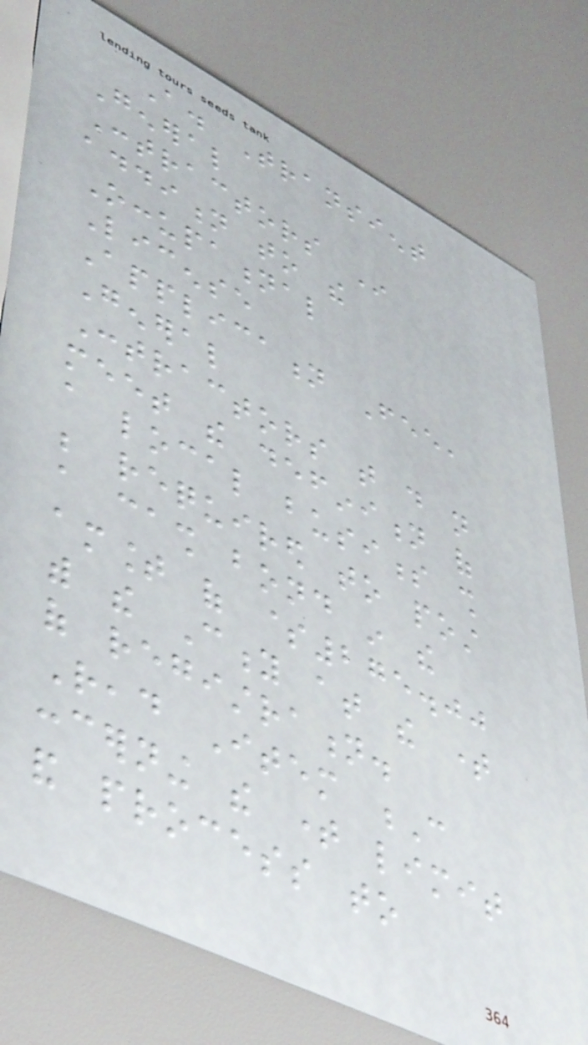A. Transient
General
Contractors In
addition to the
Occupational
License
Application Fee,
General
Contractors that do not
meet the definition of
a local business shall
be required to post
a cash bond in the
amount of $275.00
with the City at the time
of registration.
Read Item C
concerning the time limit
and process to
